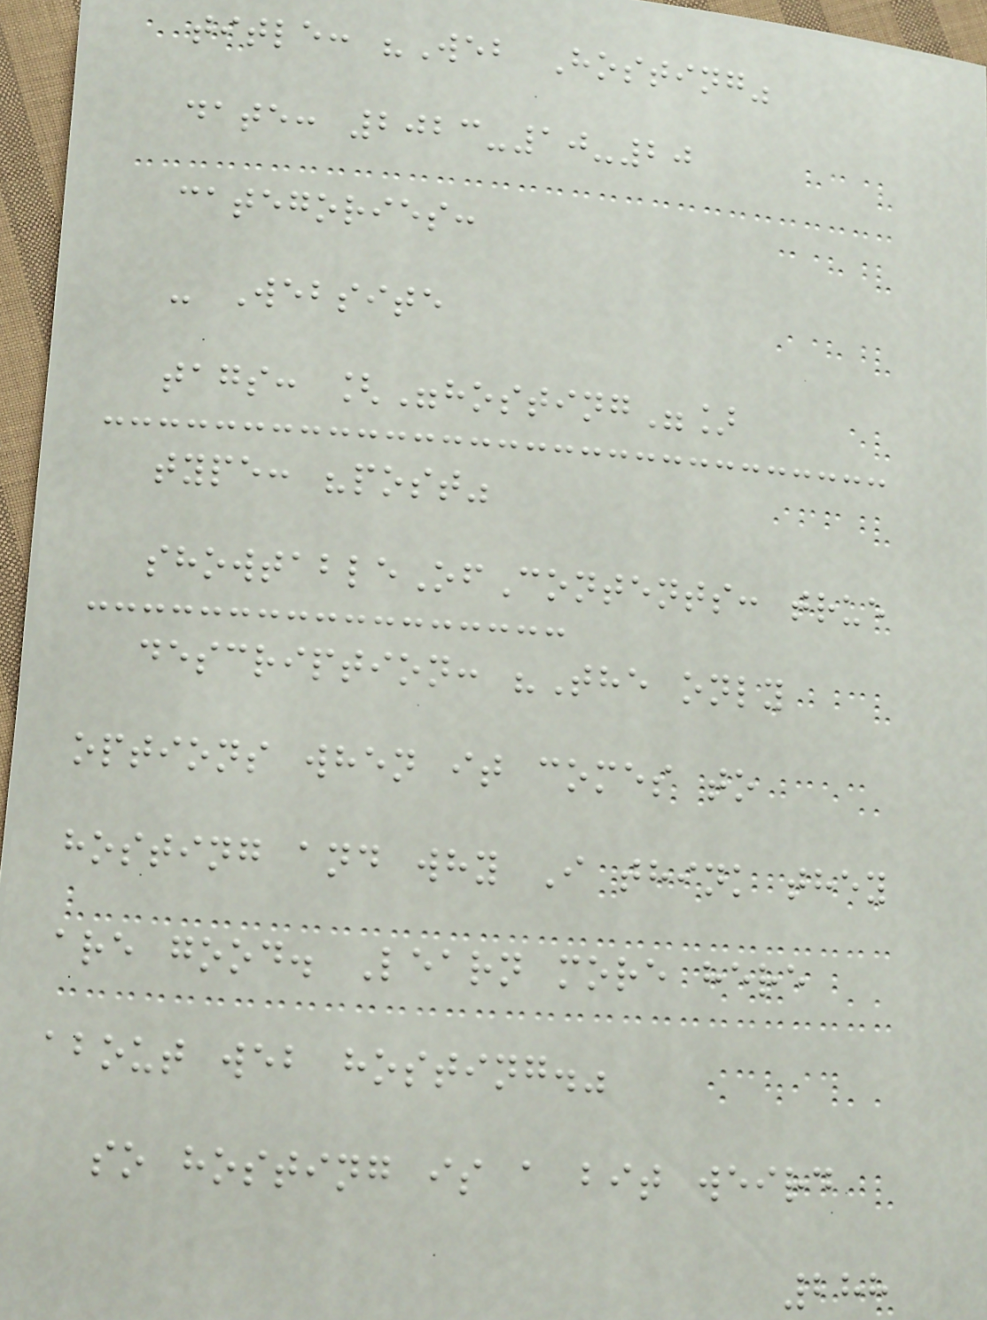title: "Web Hosting"
date: 2023-10-20
categories:
- Website
tags: ["hosting"]
type: "post"
showtableOfContents: true
description: "The only
options when it comes to
hosting and why I think they
are good. Learn more here
about web hosting."
so hosting is a bit weird
288
